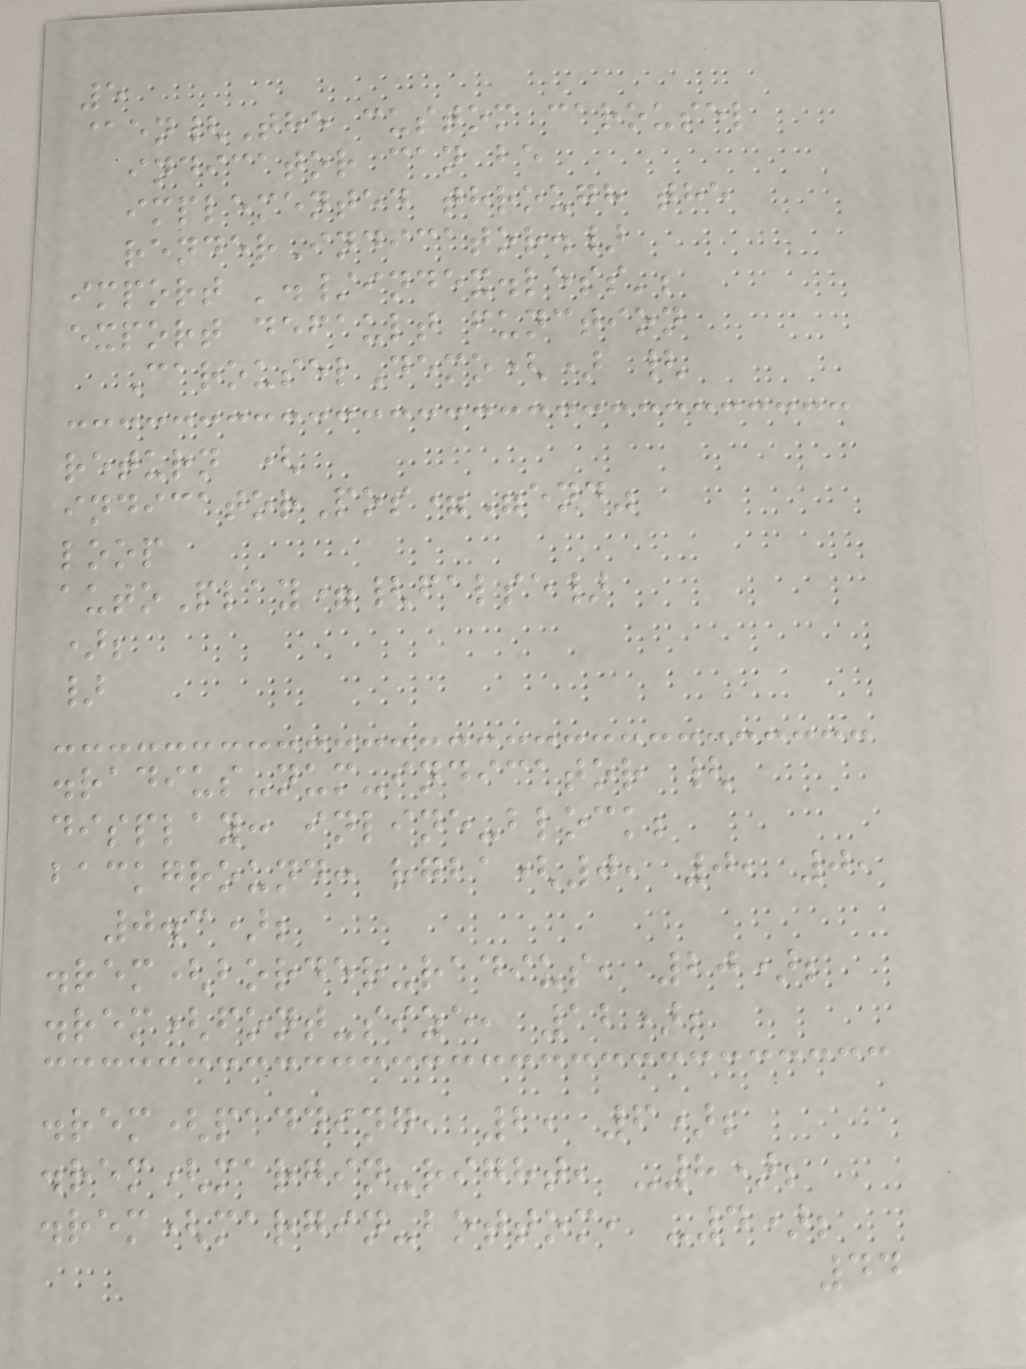5
@en{The custom carousel
indicator can be
implemented through the
renderIndicator.}
import './index.less';
export default function
CarouselDemo() {
return (
indicatorPos="end"
loop
autoPlay={false}
);
}
.radius-num-indicator {
display: inline-block;
background: rgba(0, 0, 0,
0.3);
.rem(border-radius, 20);
.rem(font-size, 12);
.rem(padding, 2, 6);
.rem(margin-right, -8);
.rem(margin-bottom, -4);
44
